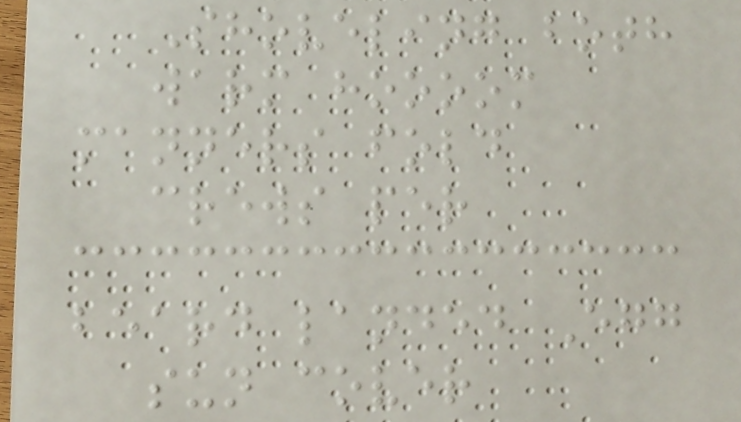Shoveling both
warm hoooom
manners fold
crews per
beard landed Egg
sun cover
